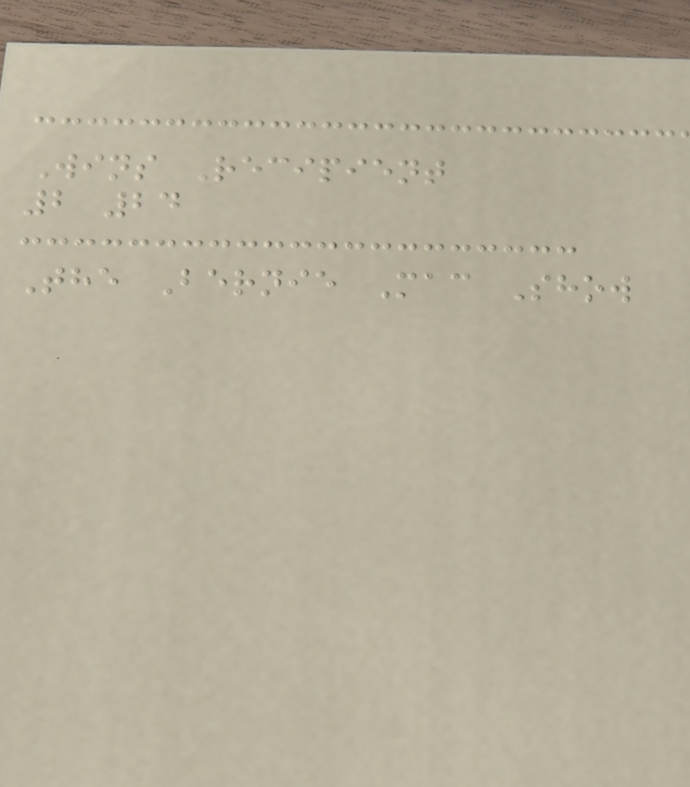Wins Recipient
2 24
The Bernie Mac Show
